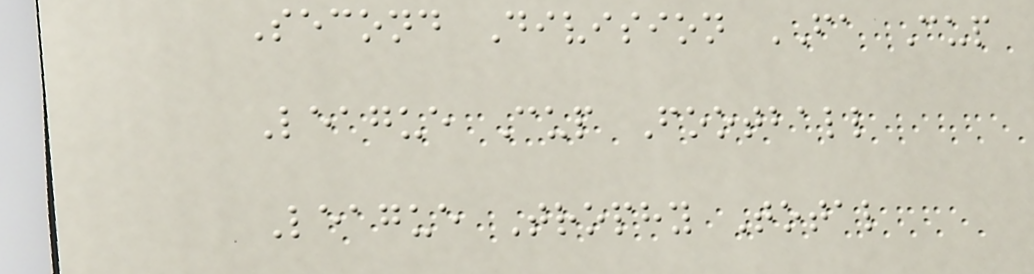Second Division FA Cup
League Cup Football
League Trophy Total
